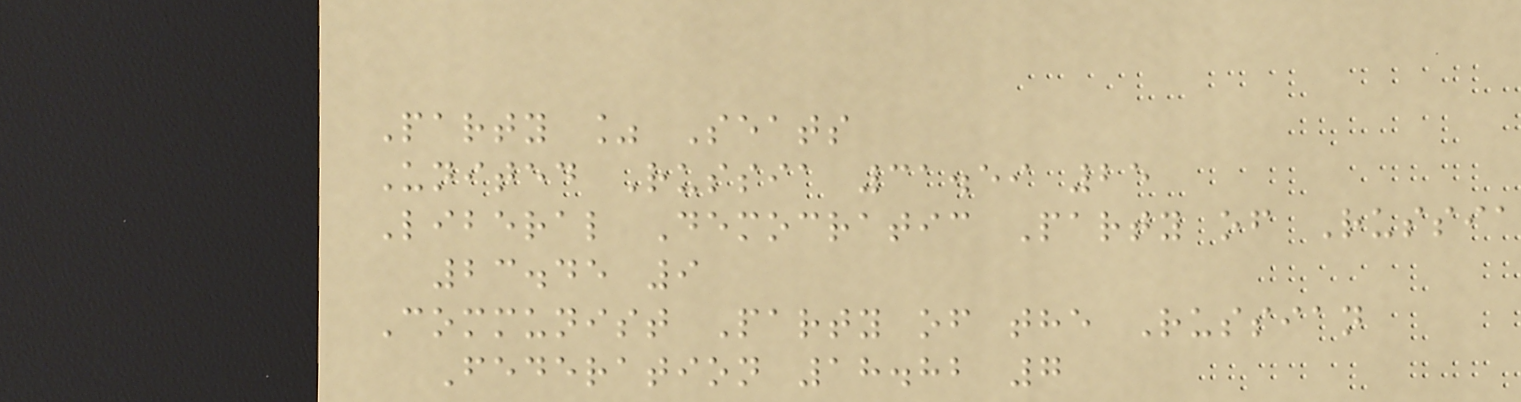Party % Seats
United Russia 31.59 25
Liberal Democratic Party of Russia
23.45 9
Communist Party of the Russian
Federation 18.82 7
